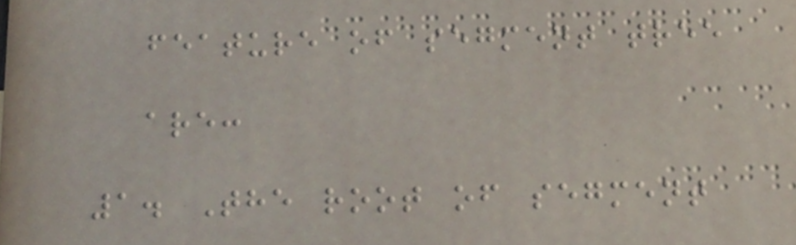feature of segment tree
are:
1. The root of segment
